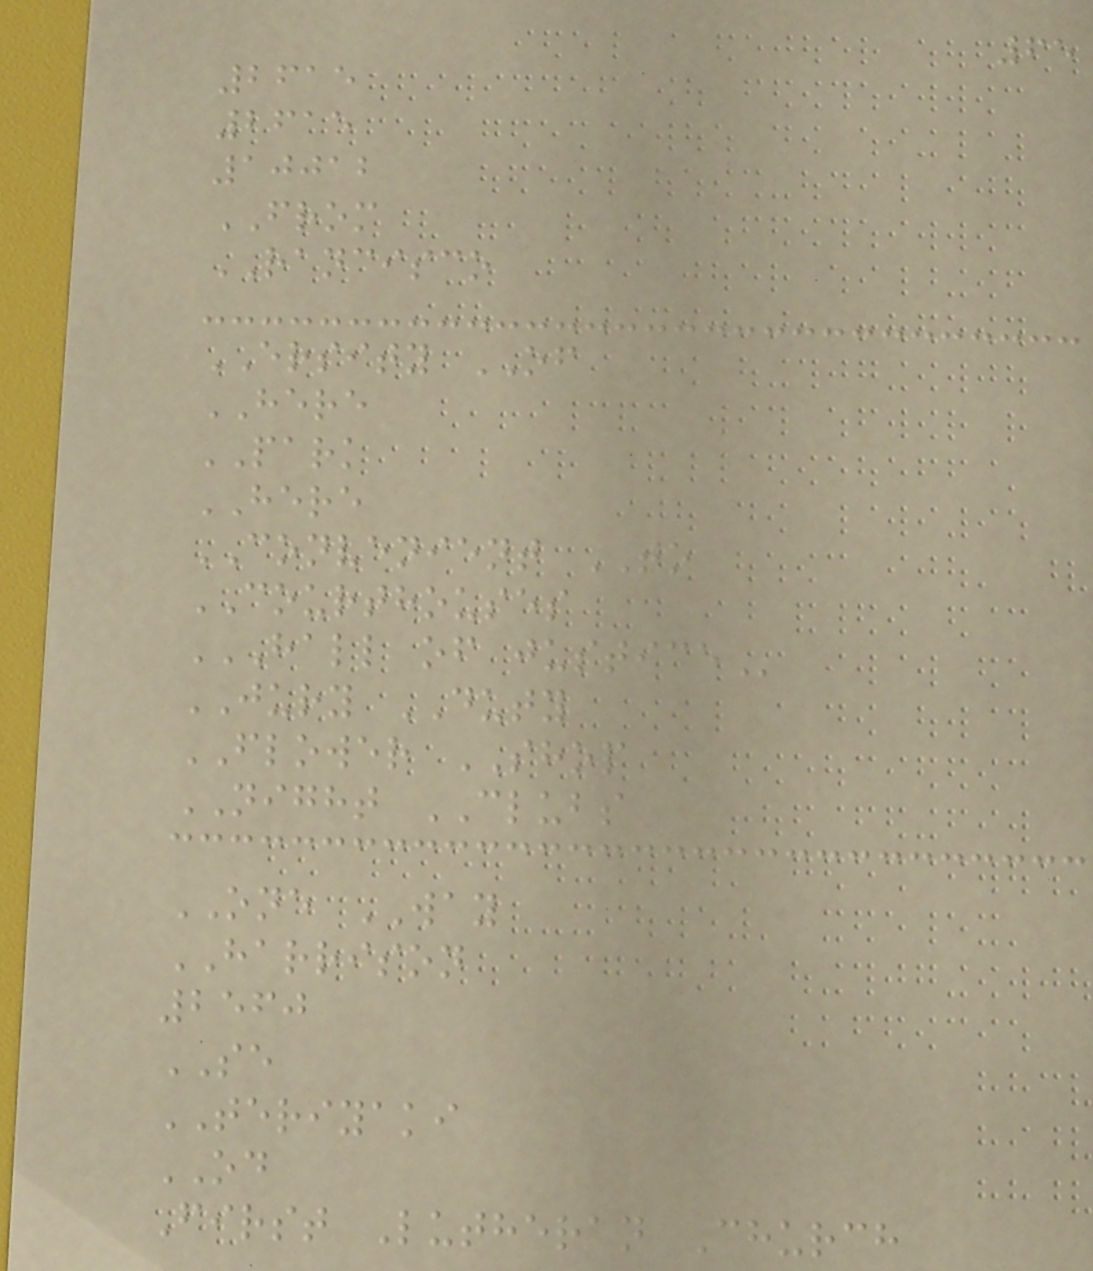65
2615
2615
10012
FROM
RANCISCO
ERSITY OF
HERE
PARK
HERE
CONVENIENT TO
COURTHOUSES
HALL OF JUSTICE
JURY DUTY
FLOWER SHOP
NIGHT CLUBS
ONE WAY
HARRISON
2560
SE
TERIYAKI
OD
First Lutheran Church
